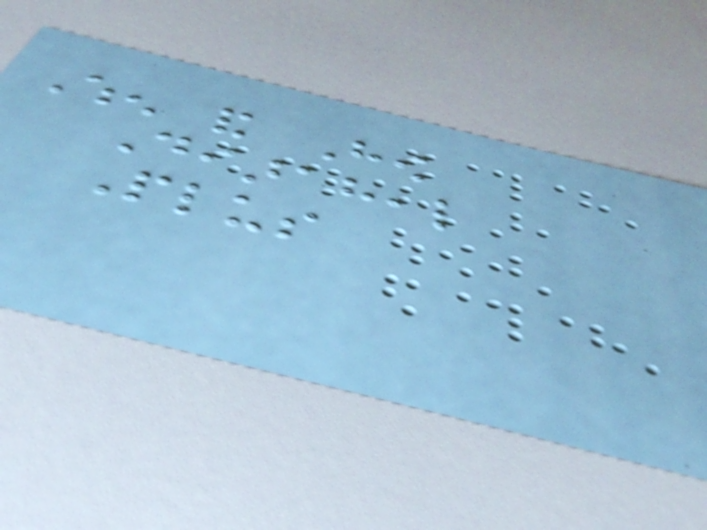When and How
Diaraheal
Plus
